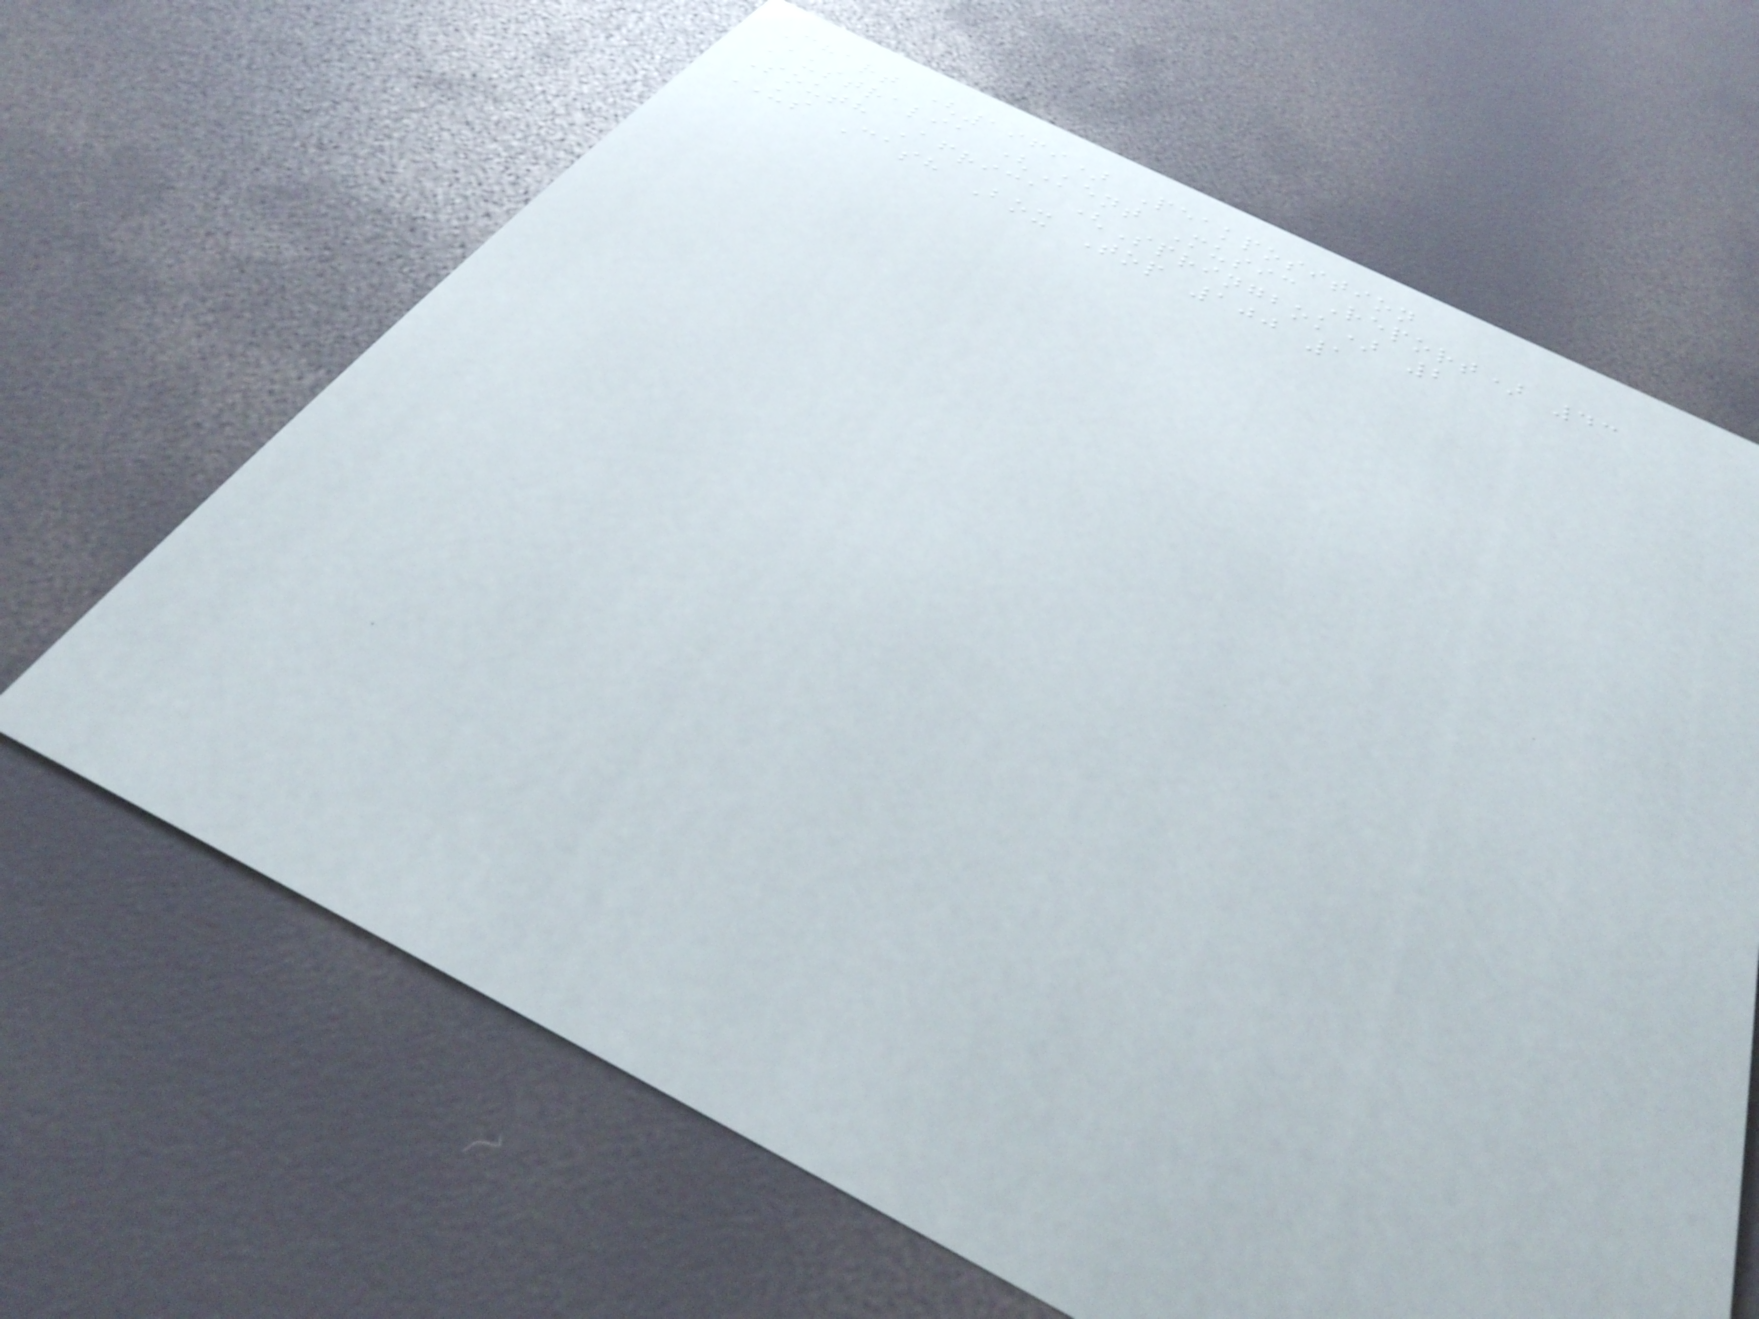Chart (1969) Peakposition
Australia (Kent Music Report) 43
South Africa (Springbok) 2
US Cash Box Top 100 1
